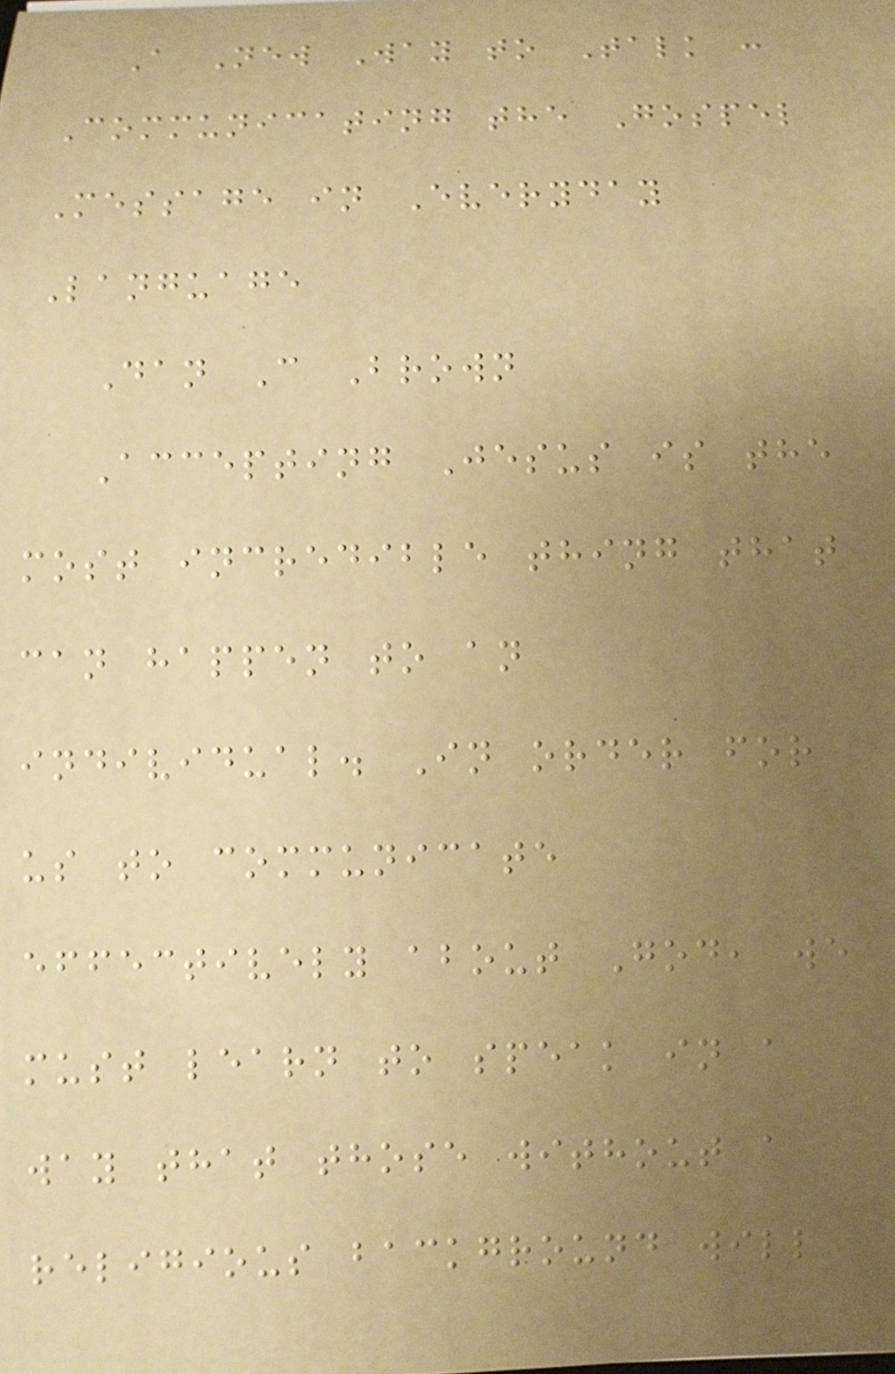A New Way to Talk :
Communicating the Gospel
Message in Everyday
Language
Dan C Brown
Accepting Jesus is the
most incredible thing that
can happen to an
individual. In order for
us to communicate
effectively about God, we
must learn to speak in a
way that those without a
religious background will
